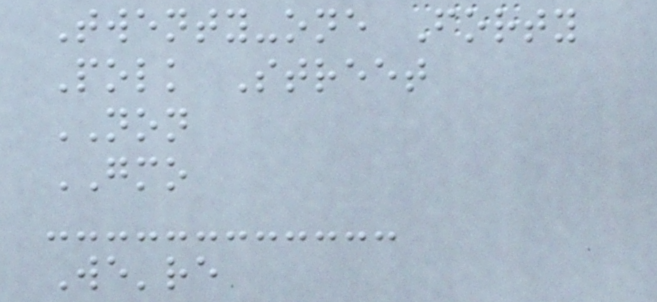Twenty-one Forty
Polk Street
NON
GMO
We're
